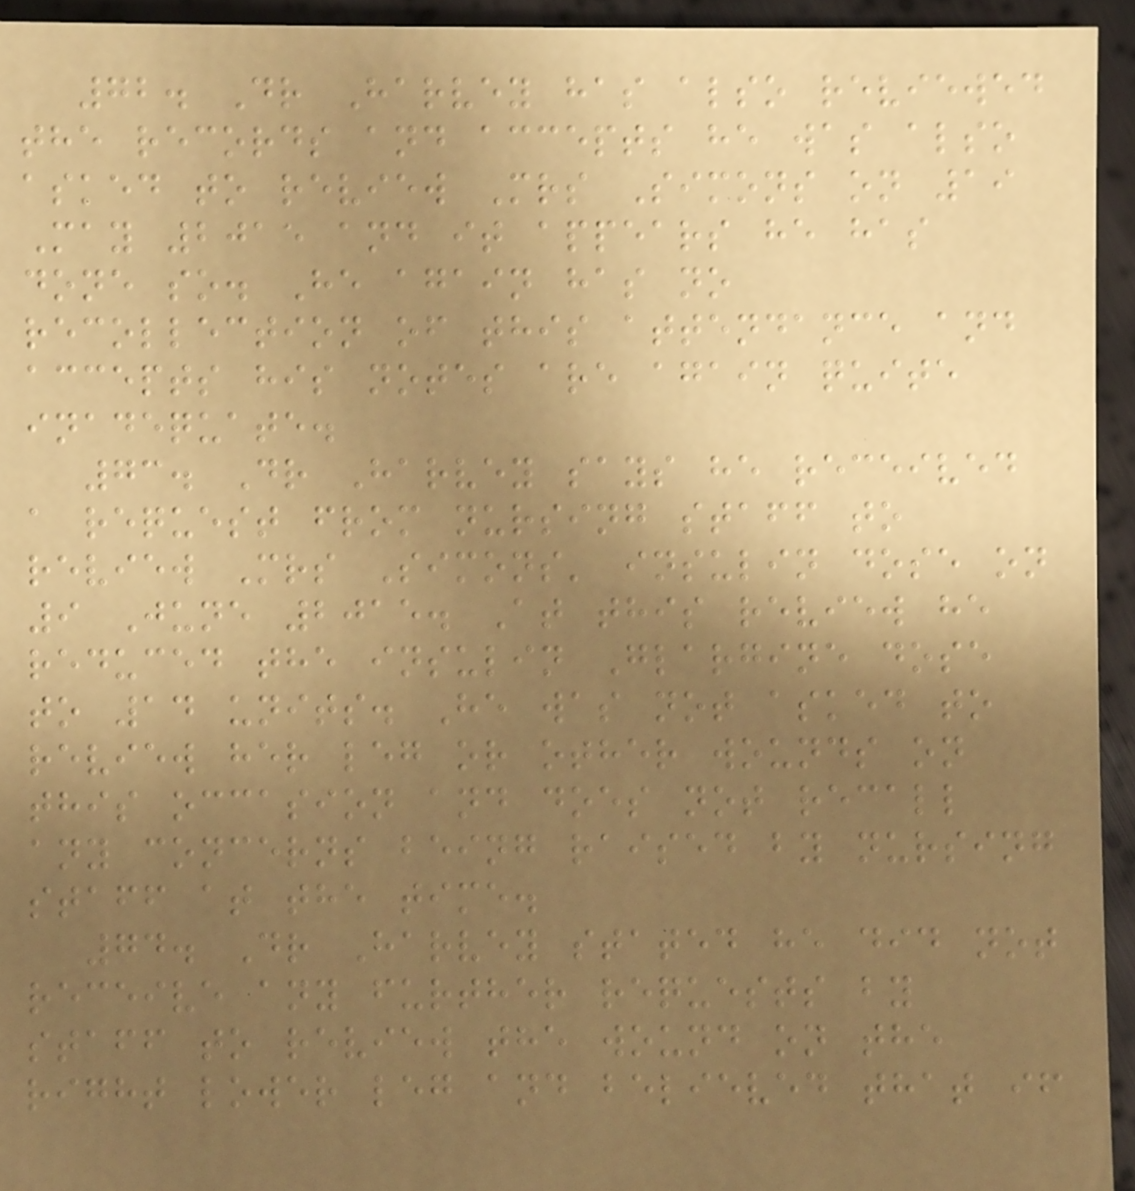72. Dr Harvey has also reviewed
the records and accepts he was also
asked to review Mrs Simons on 19
May 2015 and it appears he has
done so. He again has no
recollection of this attendance and
accepts his notes are again quite
inadequate.
73. Dr Harvey says he received
a request from nursing staff to
review Mrs Simons' insulin dose on
9 June 2015. At this review he
reduced the insulin Glargine dose
to 14 units. He was not asked to
review her leg or other wounds on
this occasion and does not recall
any concerns being raised by nursing
staff at the time.
74. Dr Harvey stated he did not
receive any further requests by
staff to review the wound on the
right lower leg and believed that if
